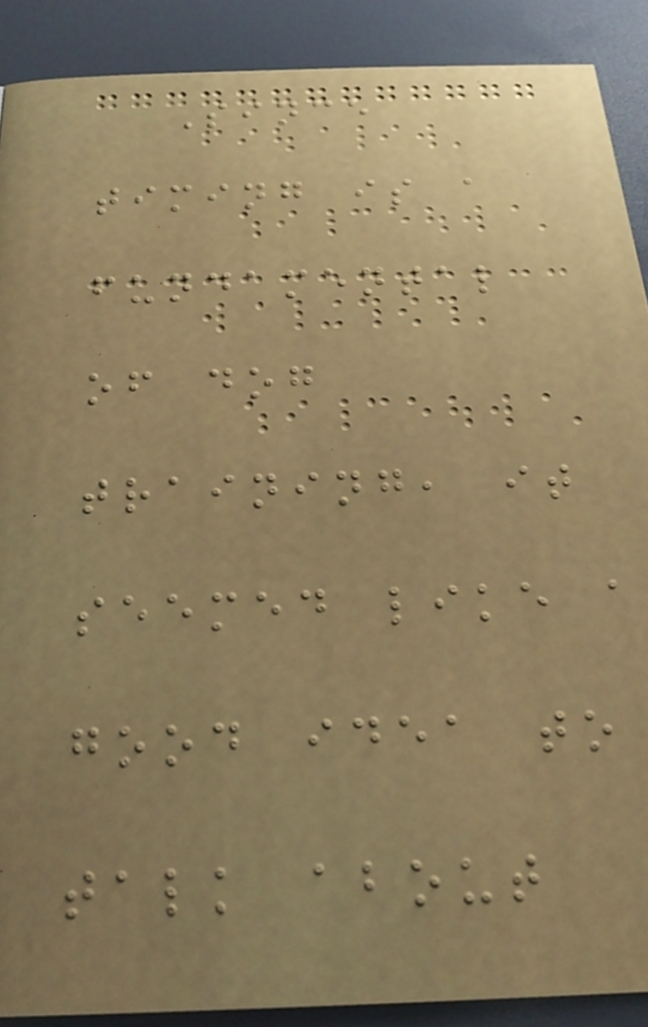Since
timing is a
fundamental
of dog
training, it
seemed like a
good idea to
talk about
